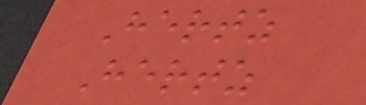Hertz
Hertz
